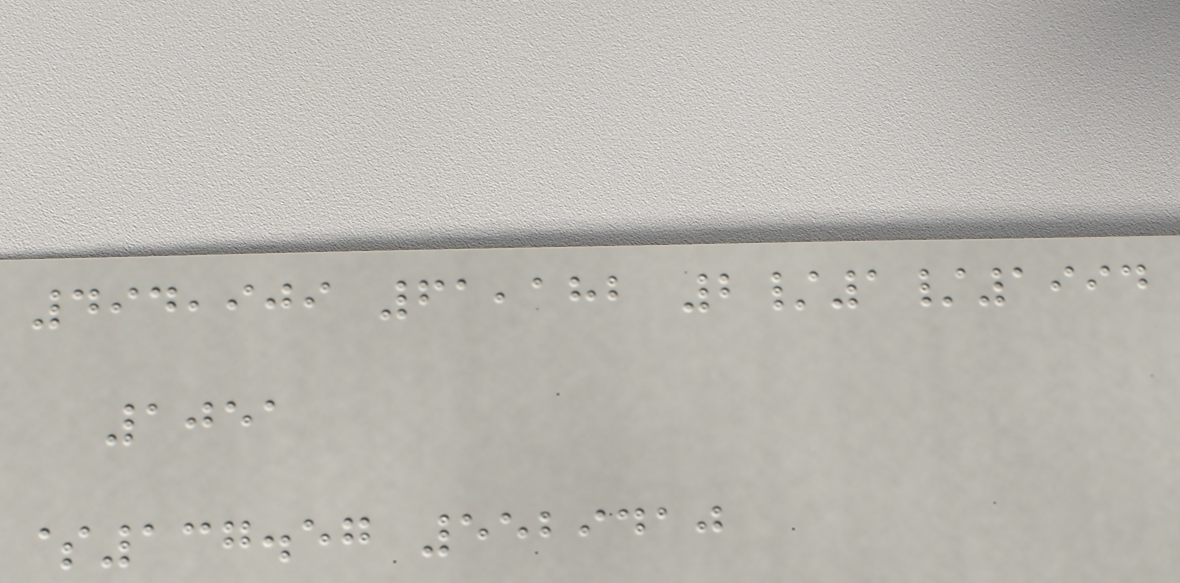494,909 61,182 2/1/1994
1051
$137.57 5529410
